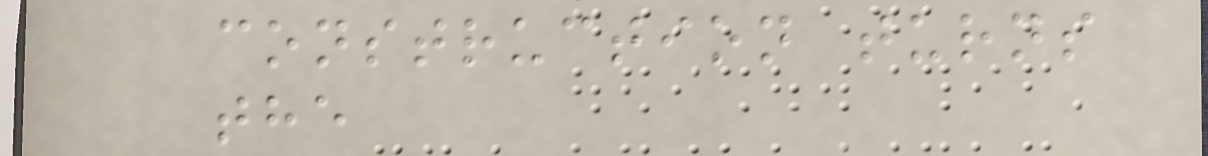construction turns
the
